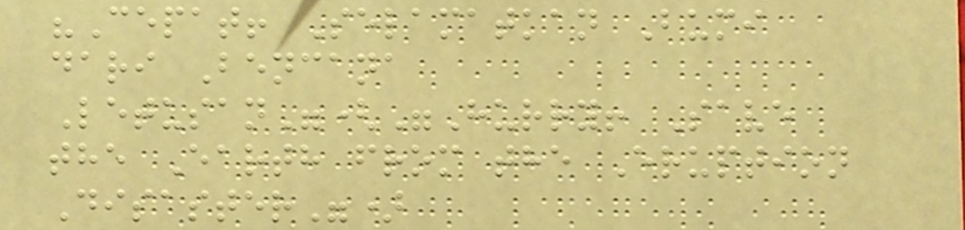"Cepat! Selamatkan Bumi
dari Bencana
Letusan"("Hurry! Save
the Earth from the Eruption
Disaster")
